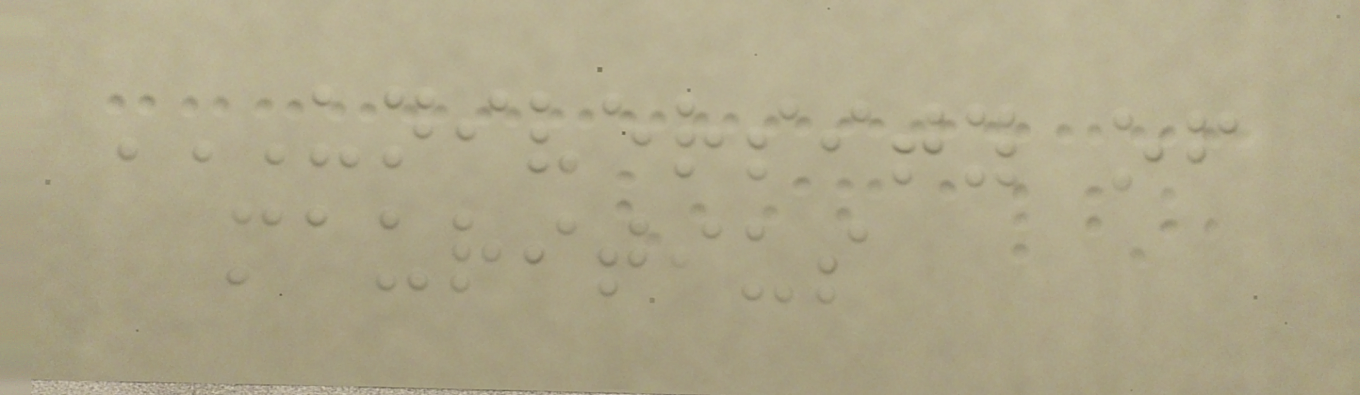UNIVERSITY OF
MAURITIUS
